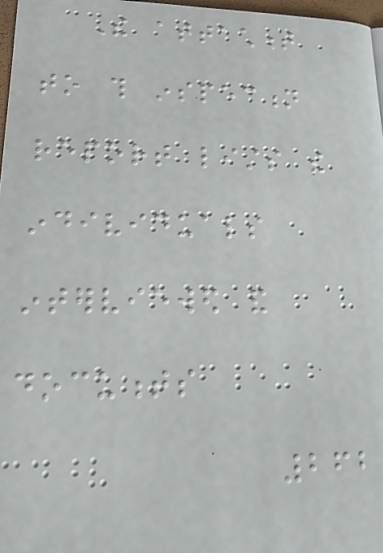The attachment
to this inspection
report lists the
individuals
interviewed and
documents
262
